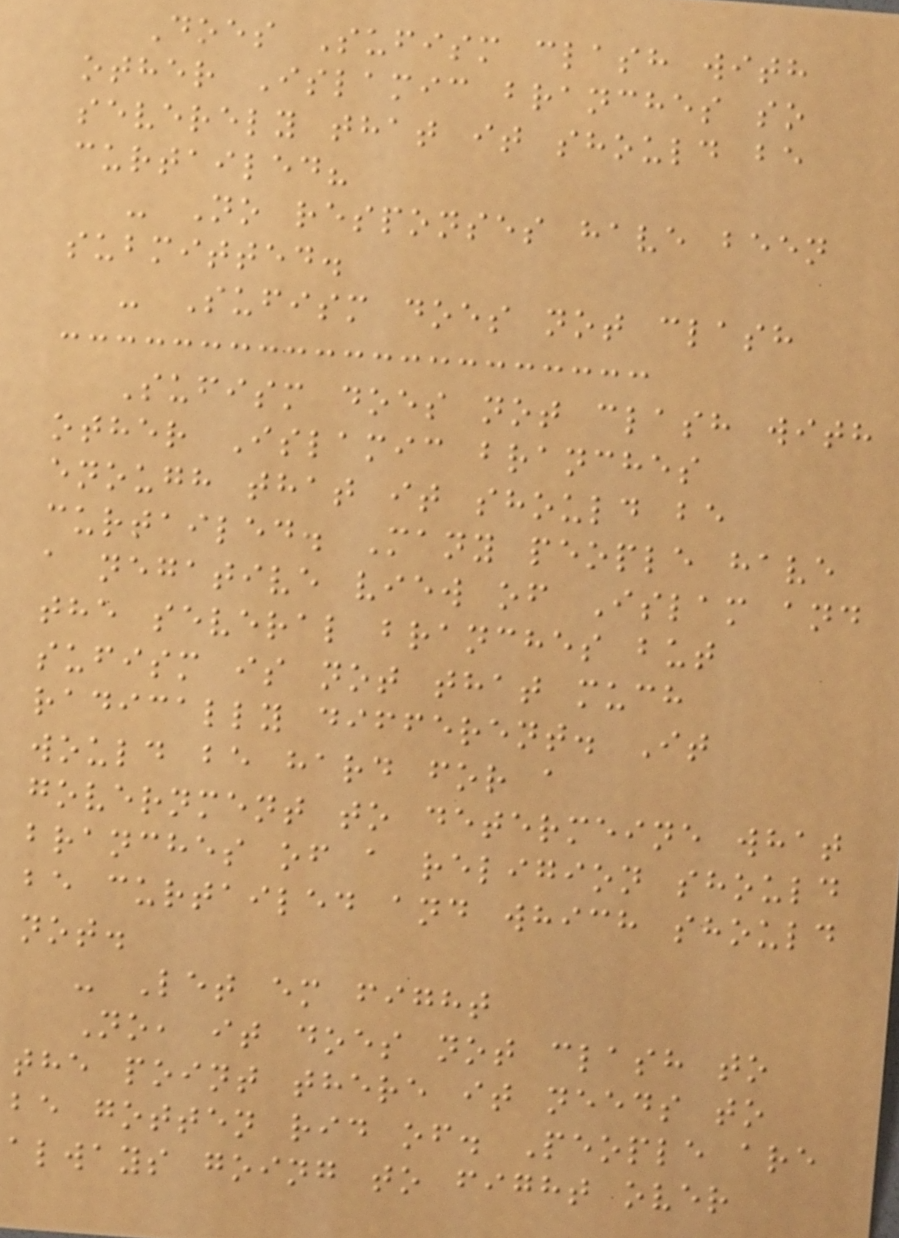Does Sufism clash with
other Islamic branches so
severely that it should be
curtailed?
- No responses have been
submitted.
- Sufism does not clash
Sufism does not clash with
other Islamic branches
enough that it should be
curtailed. Many people have
a negative view of Islam and
the several branches but
sufism is not that much
radically different. It
would be hard for a
government to determeine what
branches of a religion should
be curtailed and which should
not.
- Let em fight
No, it does not clash to
the point there it needs to
be gotten rid of. People are
always going to fight over
